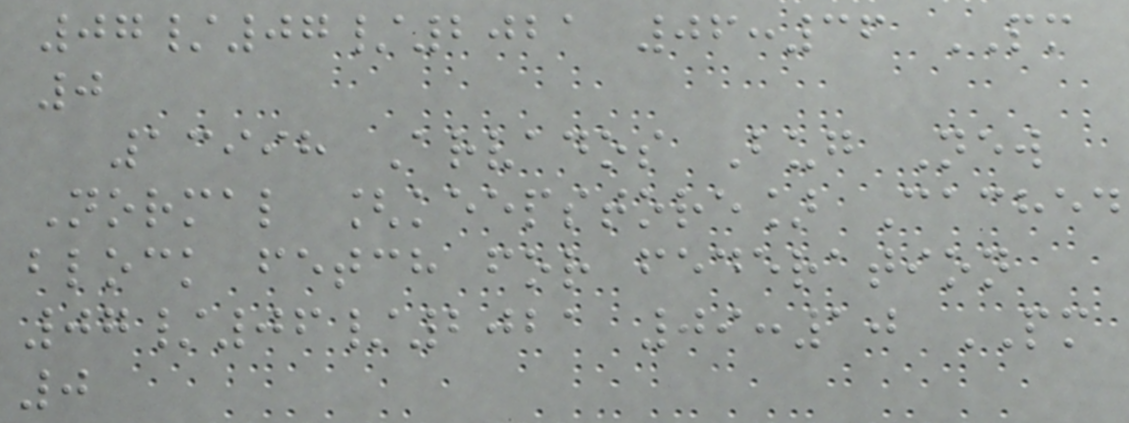07/07/2021 06:36 PM
0
13998 Arvados Bug New
Normal [keepstore] Cached
block fetch for federation
07/06/2021 09:10 PM
0
